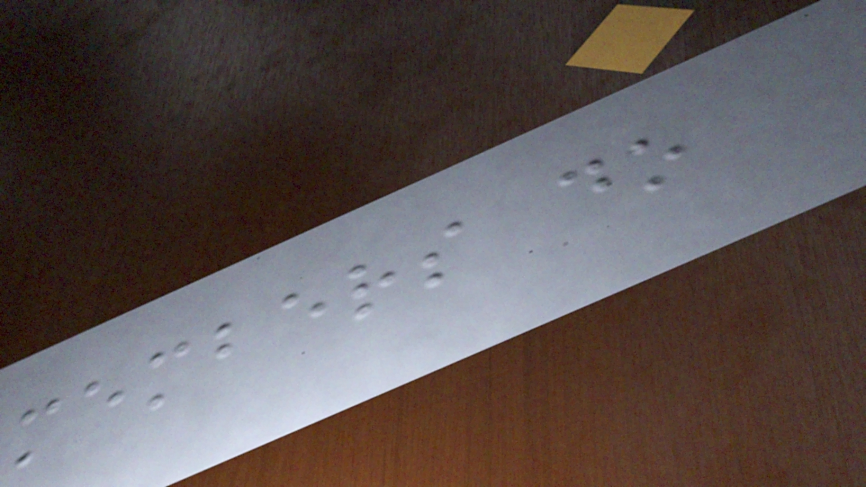members do
